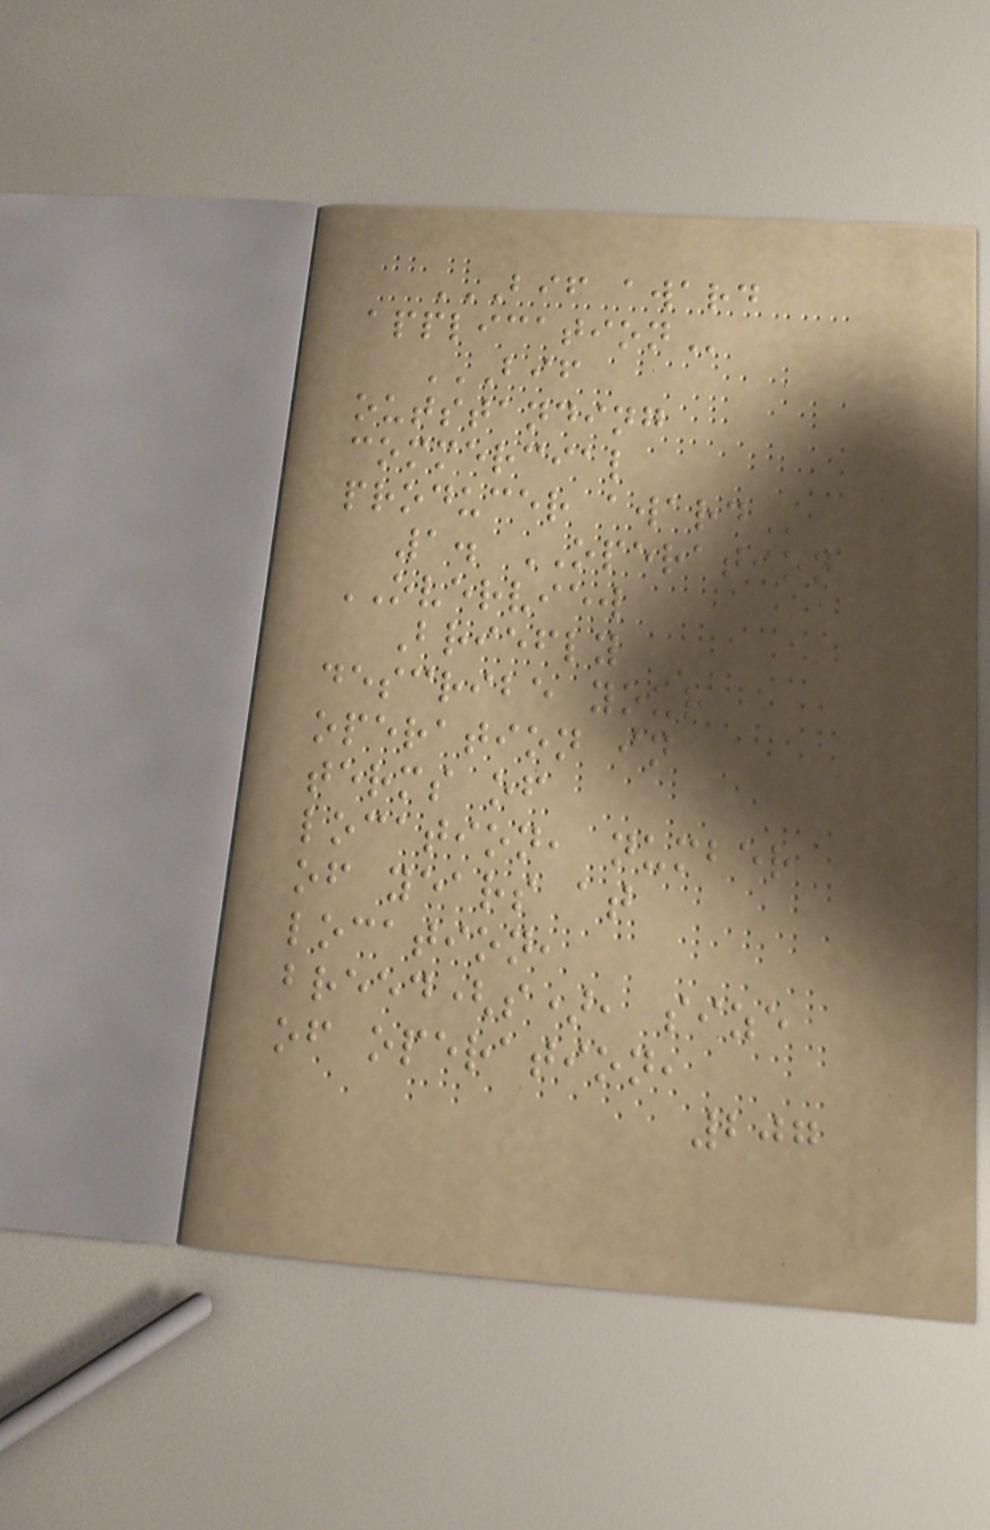BIF AWARD
APPLICATION
BIF
OUTSTANDING
COMMERCIAL
PRODUCER AWARD
1. OPERATION
OVERVIEW
Briefly
describe your
operation in
terms of
location, number
of years at
location,
breed(s), size
of operation,
207
